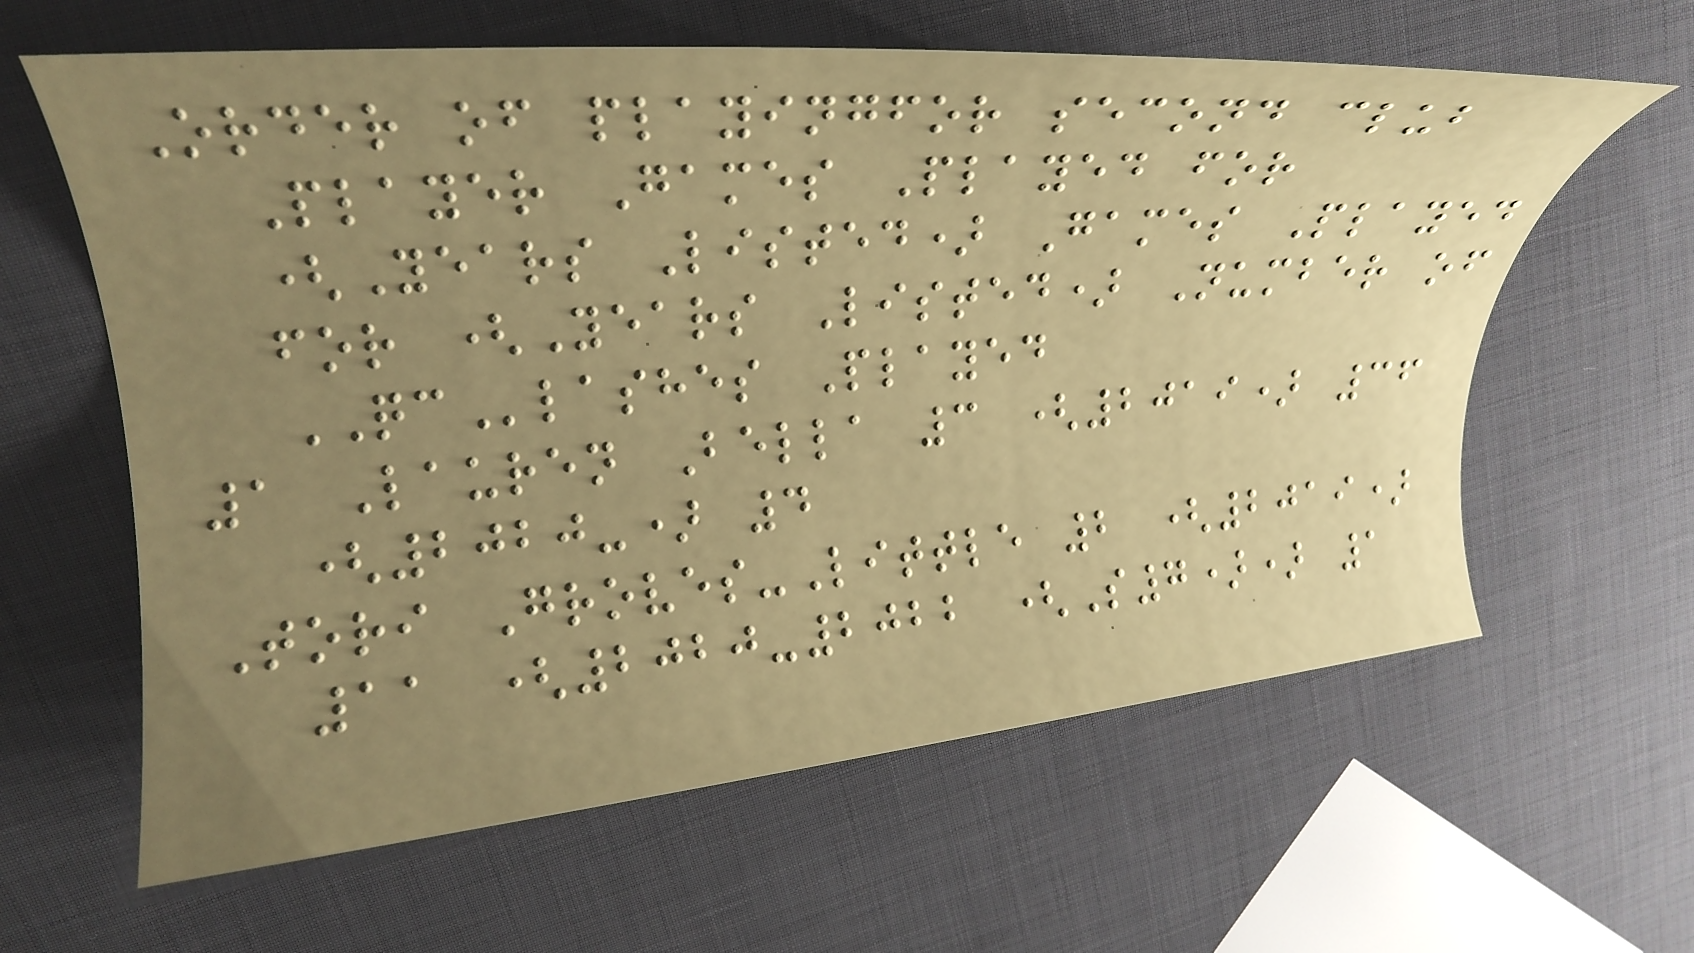Order of playingfor second club
Player Games Played for
(Years Listed) Games Played
for (Years Listed) Number of
QClashes Played
1 Lauren Bella 3 (2019) 36
(2020-) 4
Tori Groves-Little 2 (2019)
11 (2020-2022 (S7)) 1
